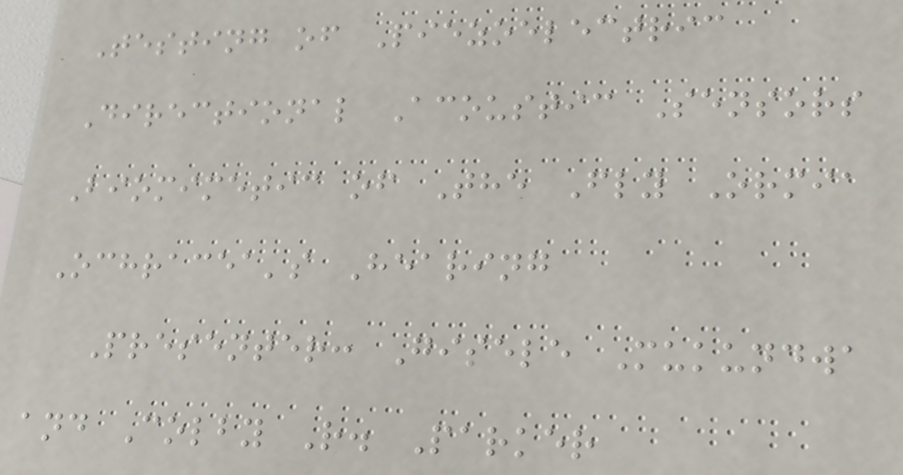Testing of Piezoelectric
Directional Acoustic Sensors
Biomimetic of The Fly Ormia
Ochracea's Hearing
Presenter: Gisele Mukundwa
and Colby R. Parker
